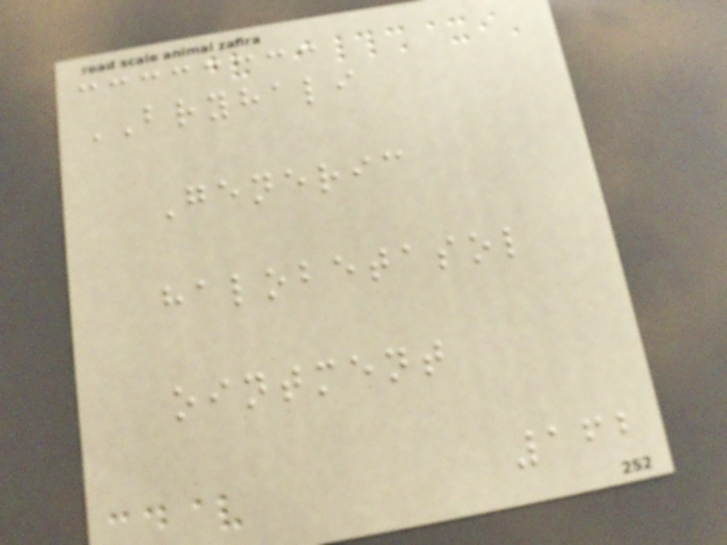BRYHALI
Generic
halobetasol
ointment
162
